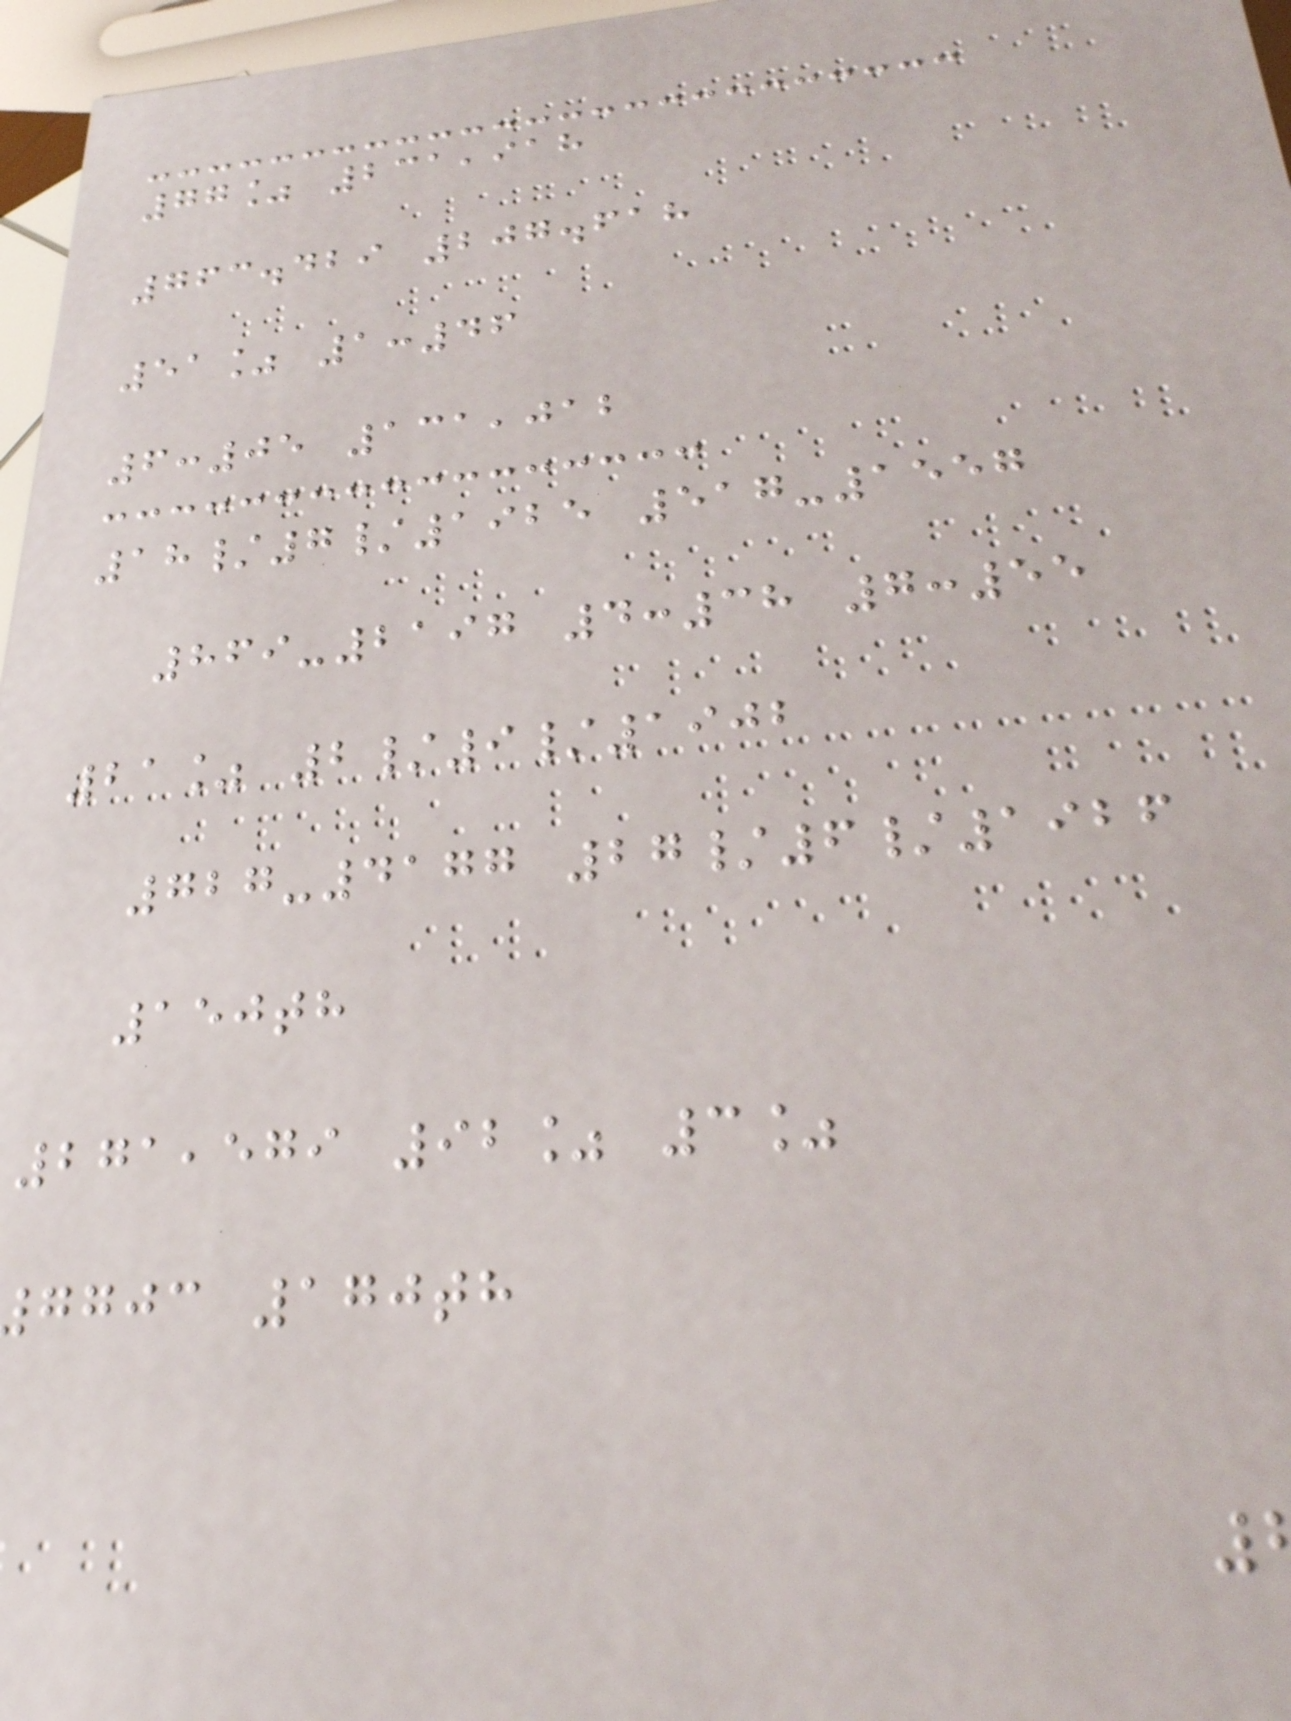77% 231,918
763.429 207.618
51% 1:46
6:05 131,012
18/7/1925 517-1557
869-2197 4:38 7:55
21% 2/9/1902
727-4177 27/6/1926
150th
271,579 92% 3%
ggjc 170th
